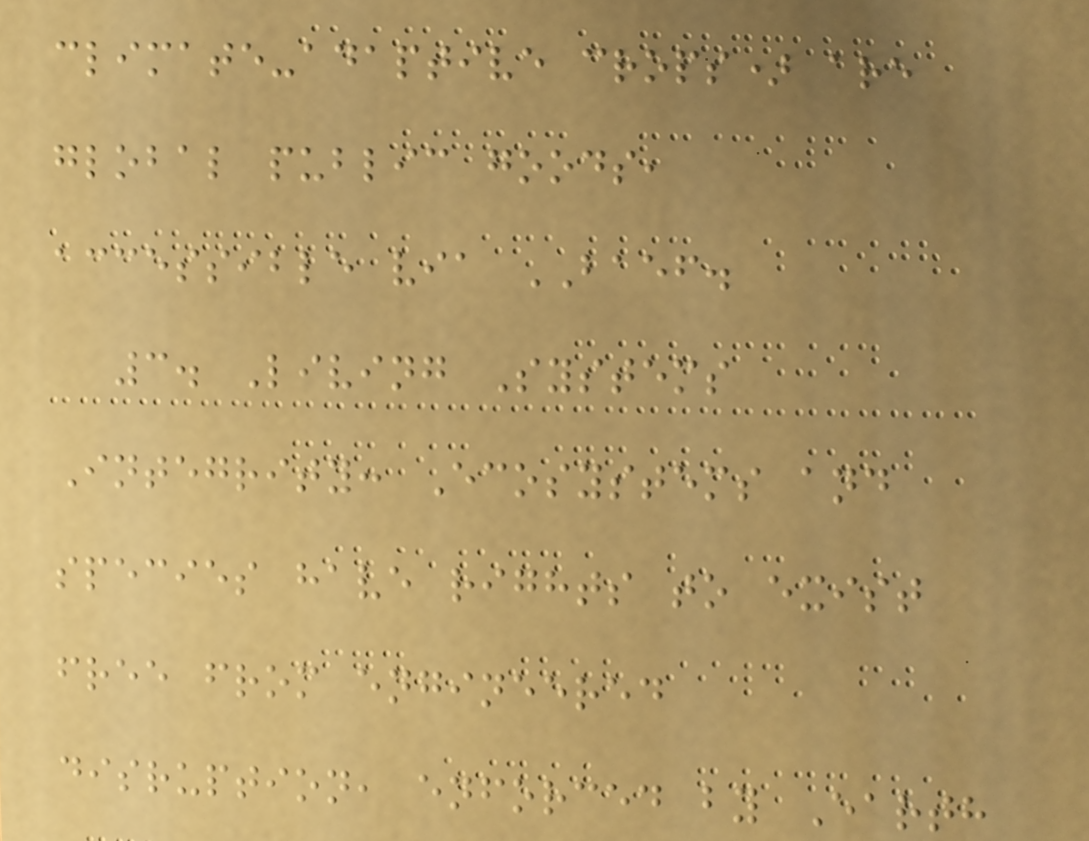climate-adaptive crops) are
global public goods,
accessible via BAEF.
3. Living Systems
Integrity: Ecosystems and
species have rights to exist
free from engineered
disruption, enforced by Earth
